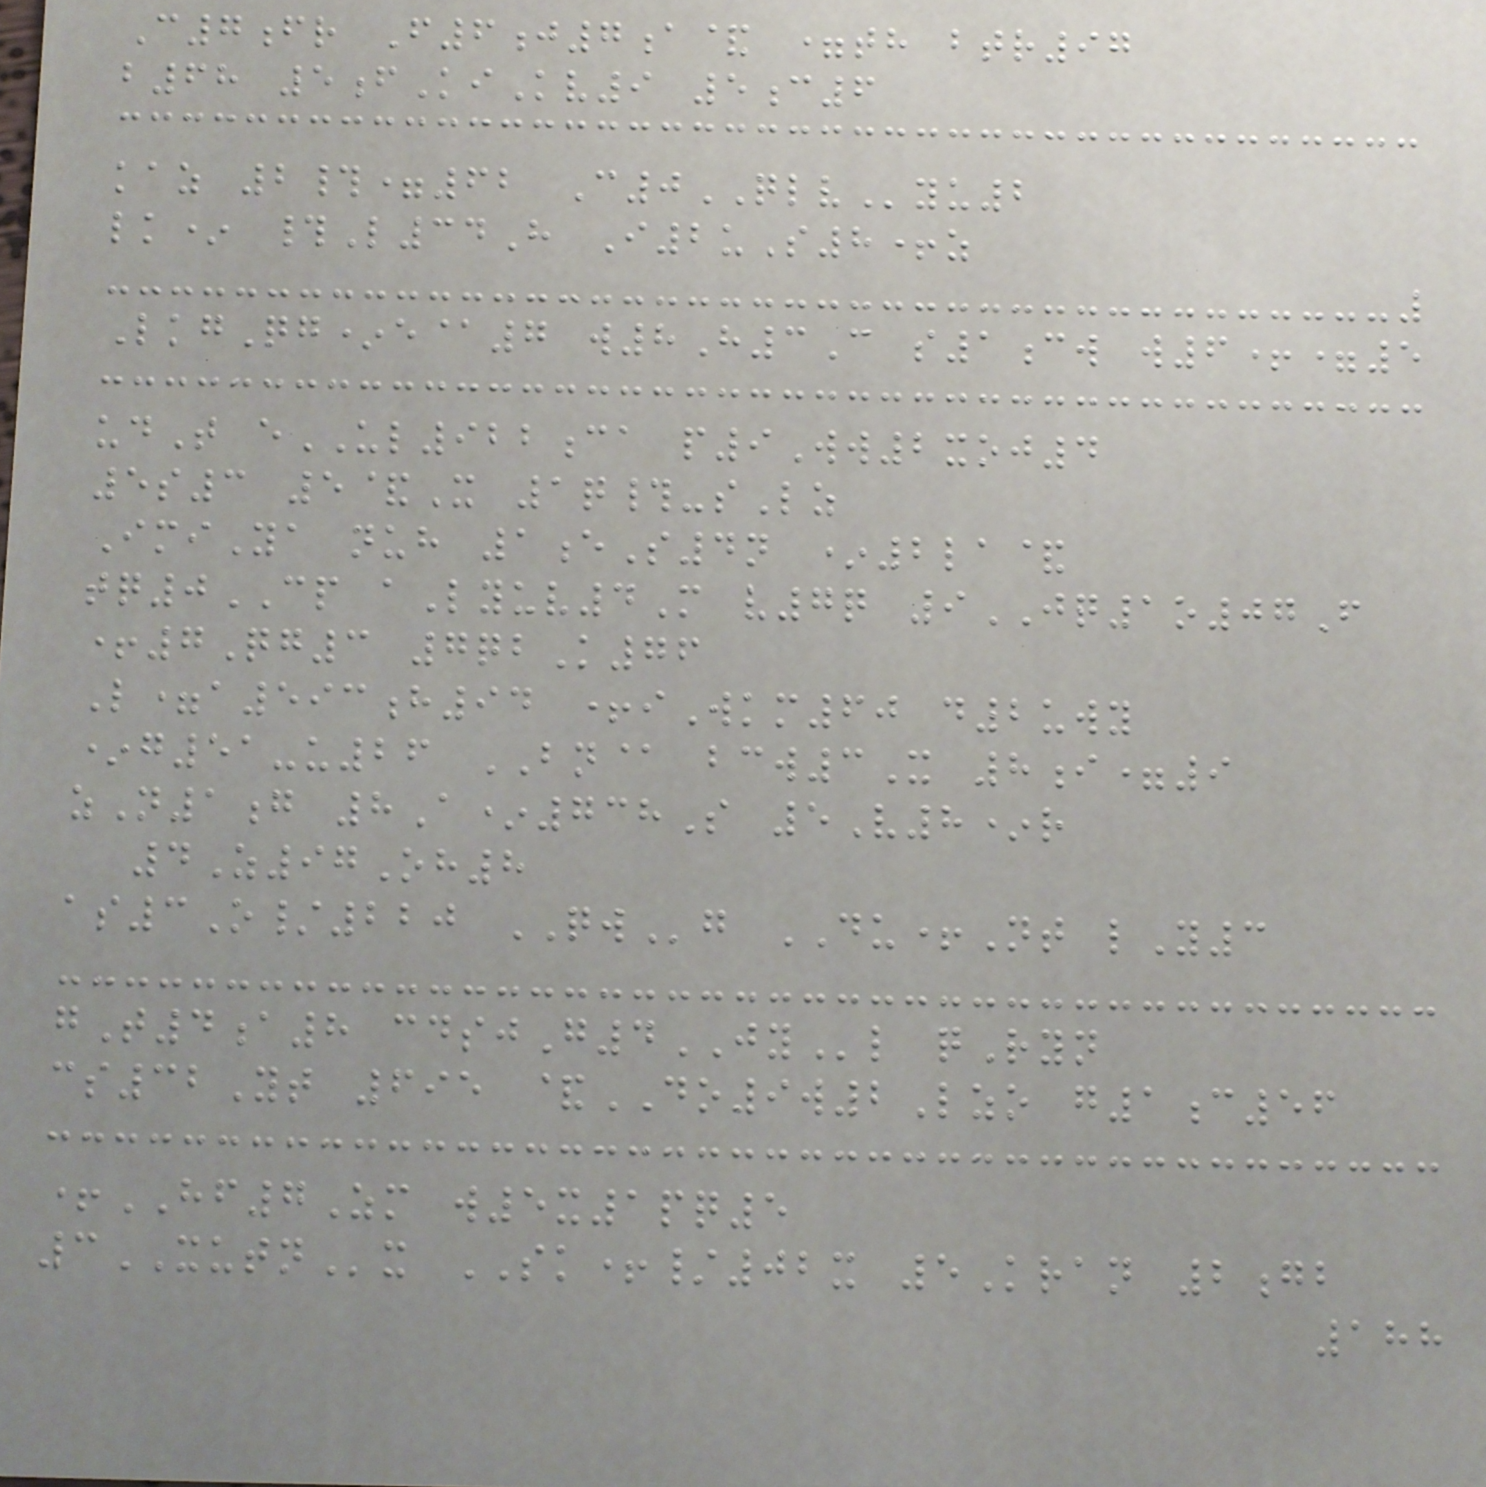C7fr F6j7a& =th btr97
b68 5fKiKv9 5c6
kaz 2#=62 C0QLVyu2
lk* #L34H I2uS8+z
LkgQg*e@7 w8H3C s1cw w6+=5
udT eUL922ca p9Ww2xoj4
5s3 5&X 1q#-sLz
ImiYa nuh 1eS4n *2la&
tq0CP aLyuv4M v7q 9JQ1o07F
+7Qg3 7qbK76
L=a593h94 +iWkm60 d2uwy
*g51-u26 BN@ bcw3X 8i=9
zN1g 8A*738S 5V8*r
4Z97Oh8
as3O/220 QWg DU+Nt lY3
gT4a8 cdsjG4JYl qRyn
cs32Yt 695 &DO9w2Lzo g1c56
+HF7Zm w5x1pq5
3XUTNx SK+/02x 5Kran 2gb
188
